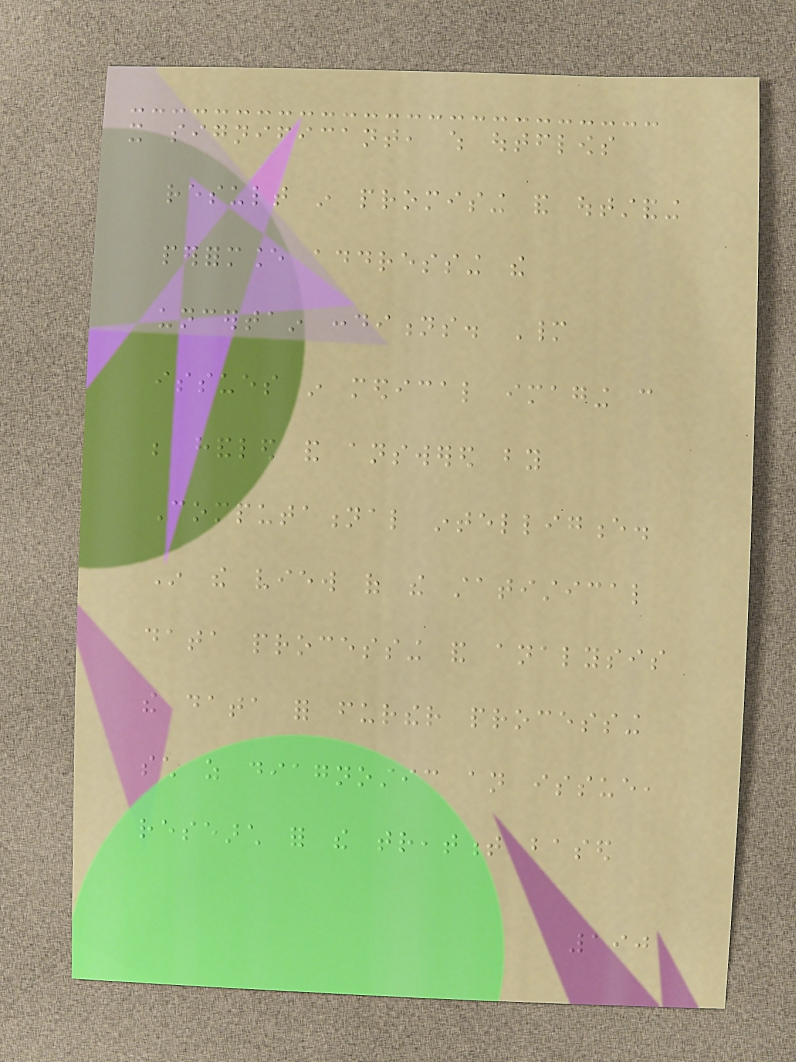it significant, which outflows
result in promising and outstanding
performance addressing the
uncertain conditions. Many
issues in medical imaging can
be handled and answered by
Computational intelligence.
In the view of the statistical
data processing and analysis
the data for further processing
such as diagnostic an issue,
research for the treatment based
190
